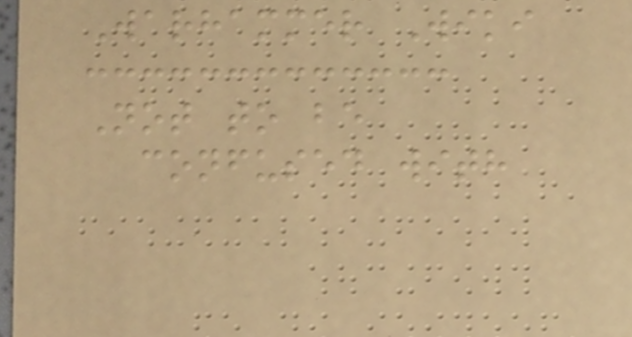Warhammer Wiki
Not to be
confused with
